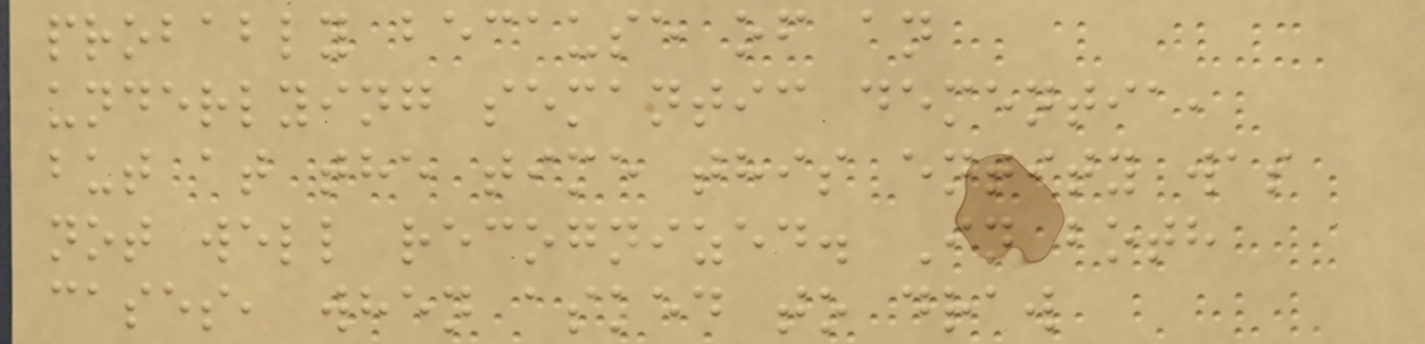probably because of an
underlying semantic dementia,
but at the time this entity was
not well recognized. In both
cases, when asked to draw
